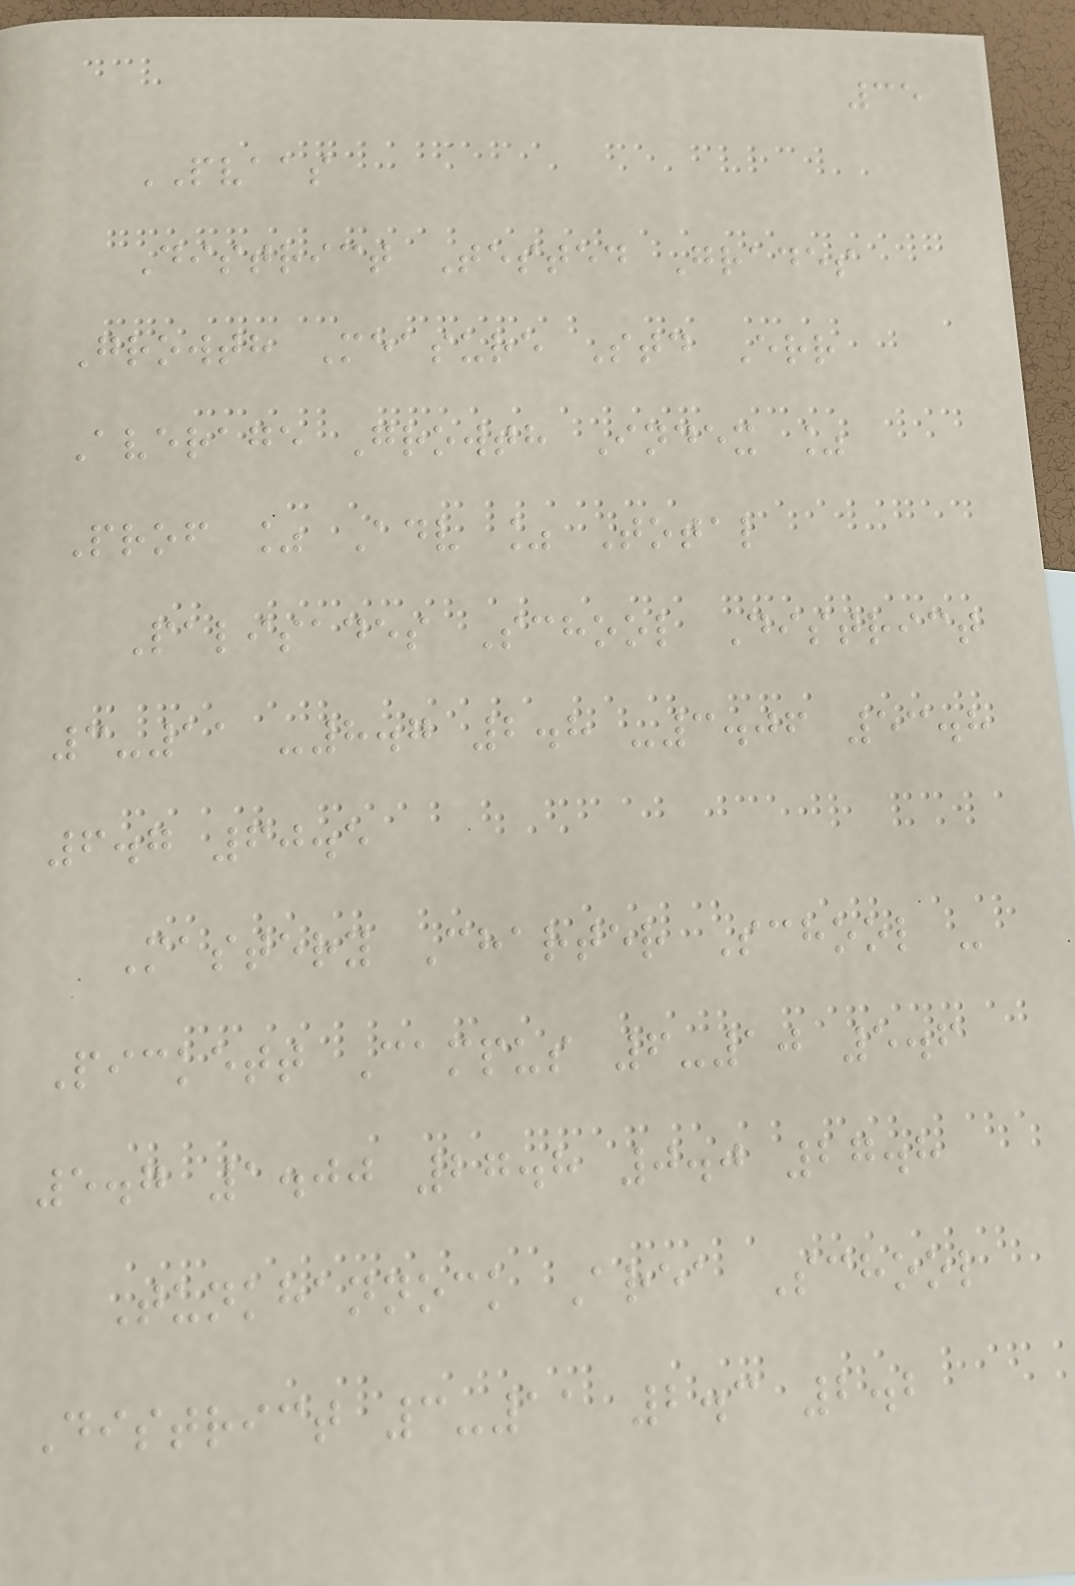35
PVAAS
District Tested Grades
Growth Measure Std Err
Average Growth Index %
Prof % Adv % Total
Palisades School District
3-11 -8.7 2.8 -3.06 53.8
6.7 60.5
Mastery Charter School -
Pickett Campus 6-10 5.6
5.7 1.00 27.8 0.0 27.8
Tunkhannock Area School
District 3-11 2.3 2.2
